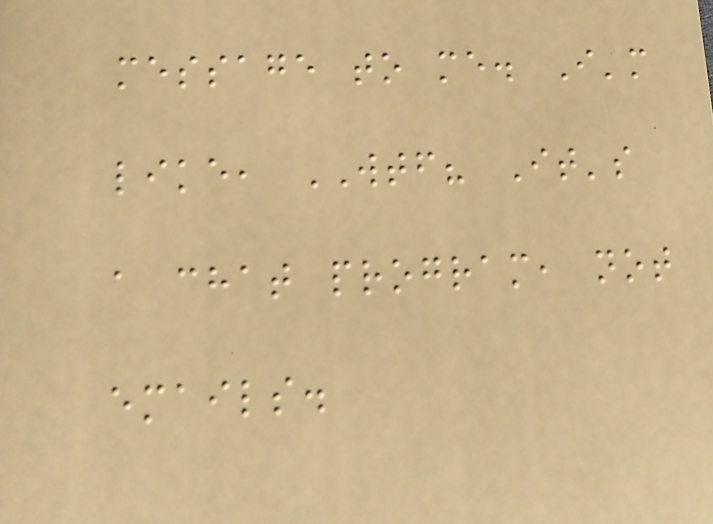message to me. I'm
like, WTF? It's
a chat program, not
emails.
